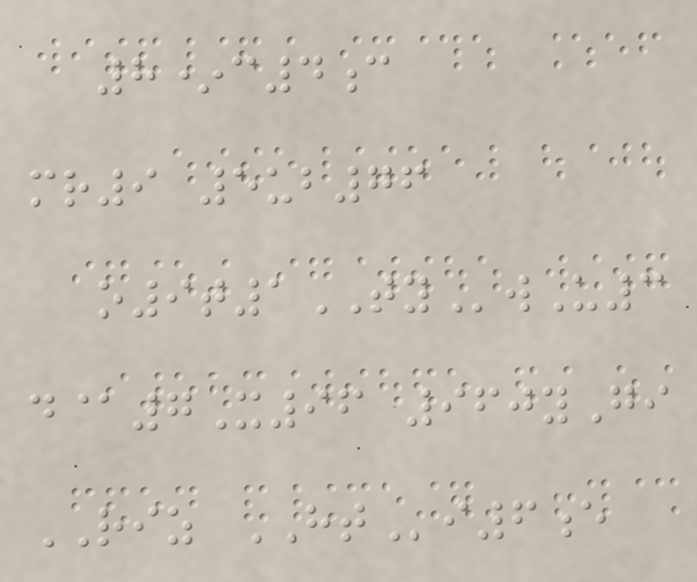8*c4c
mr9 5ub76
o9t1TYwU3
d@7X96 960yGi
RIZ HTi6e
